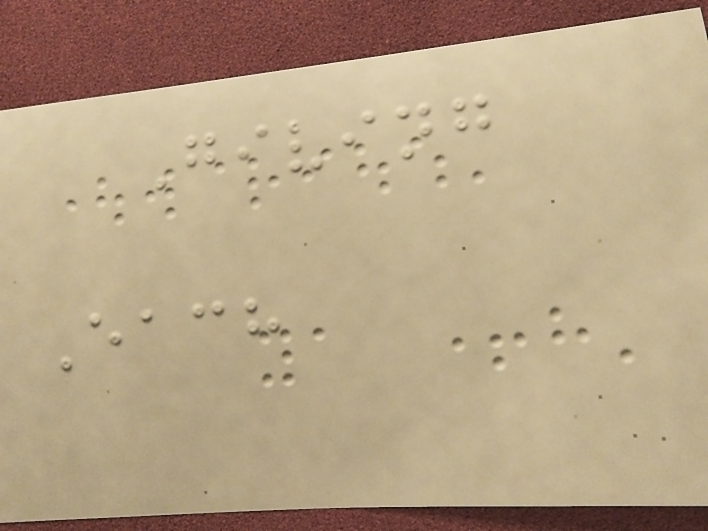Giving
Each
